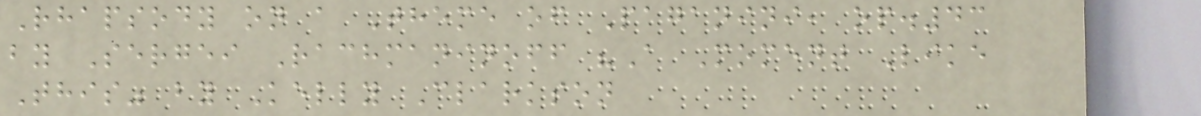Rhapsody on a Theme of Paganini, op.43
by Sergei Rachmaninoff "A Moment Like
This" by Kelly Clarkson
